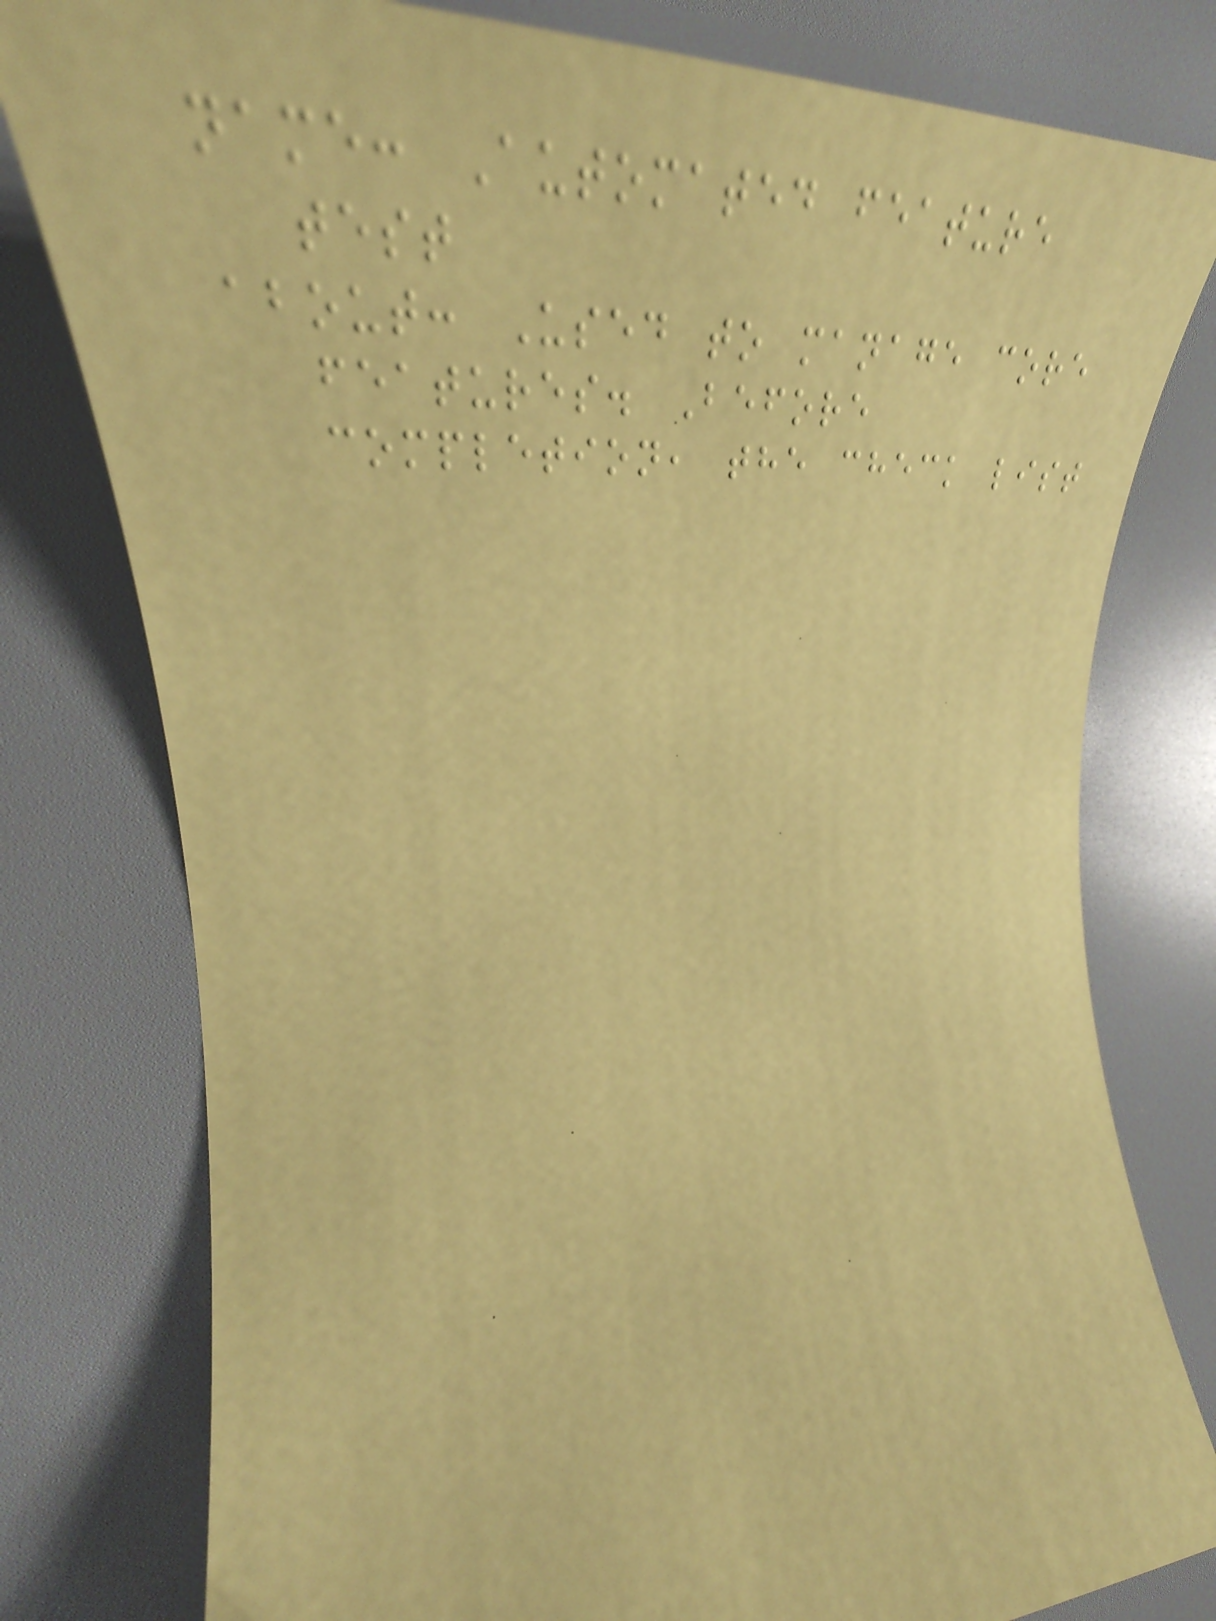name: Automated feature
test
about: Used to manage core
features. Before
completion, the check list
